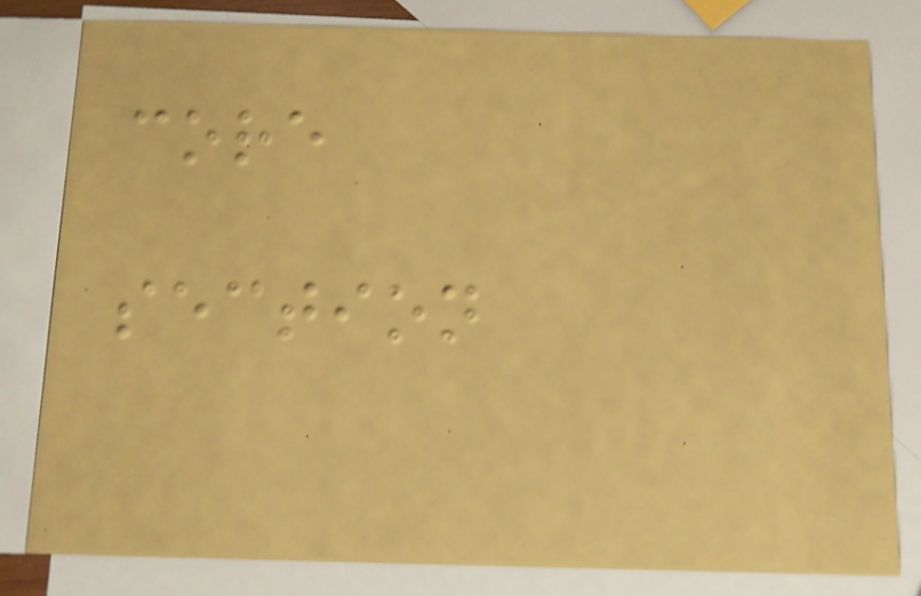core
section
